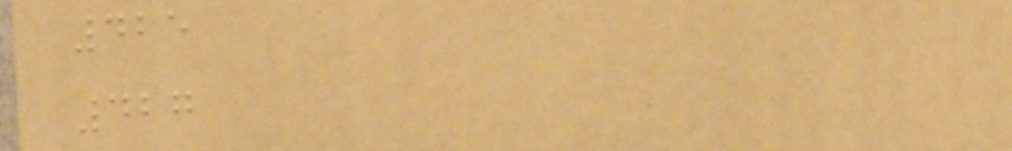425
427
